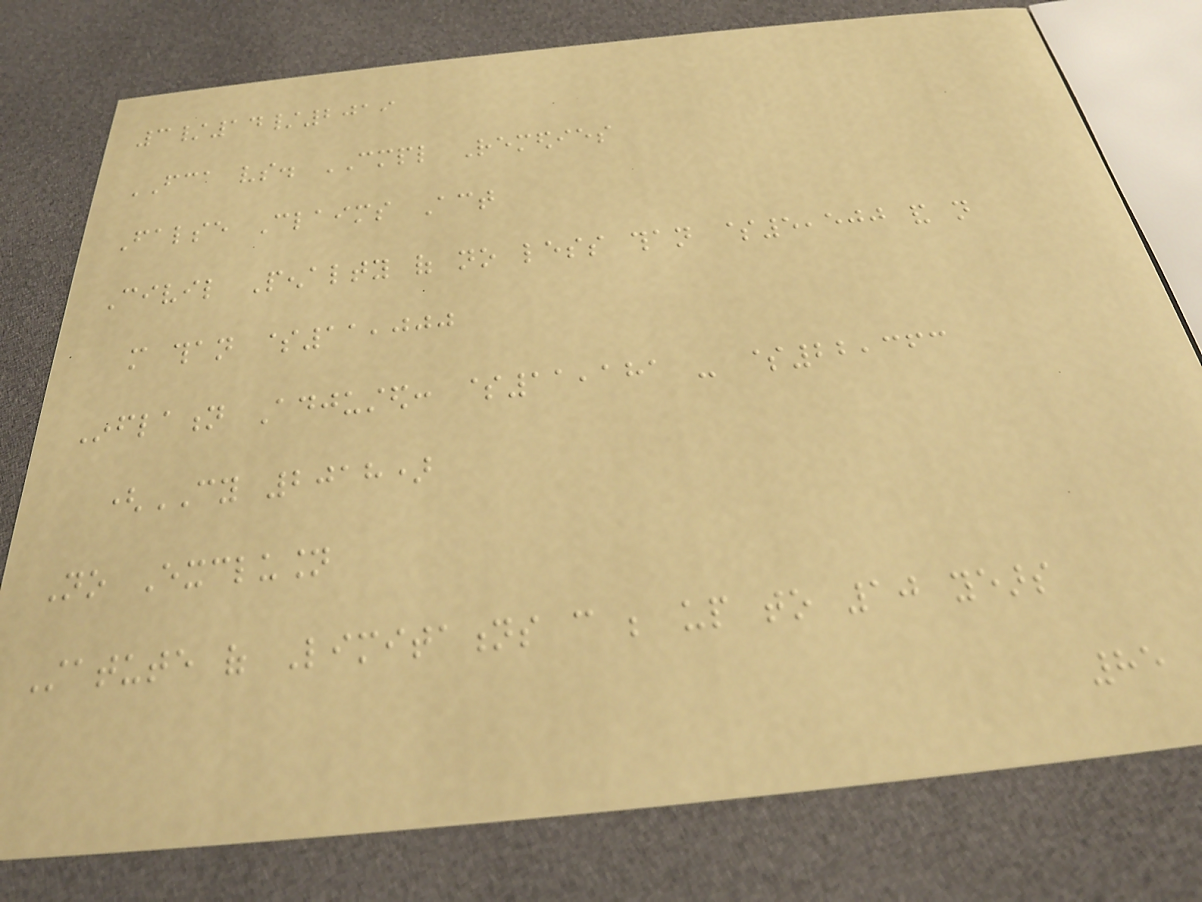3/14/2019
FCA vs. CMPL Remedies
False Claims Act
Civil Penalty of no less than $5,500 and not
more than $11,000
Inflation Adjusted: $11,181 - $22,363
(CY 2018)
No Exclusion
Statute of Limitations can be up to 10 years
85
